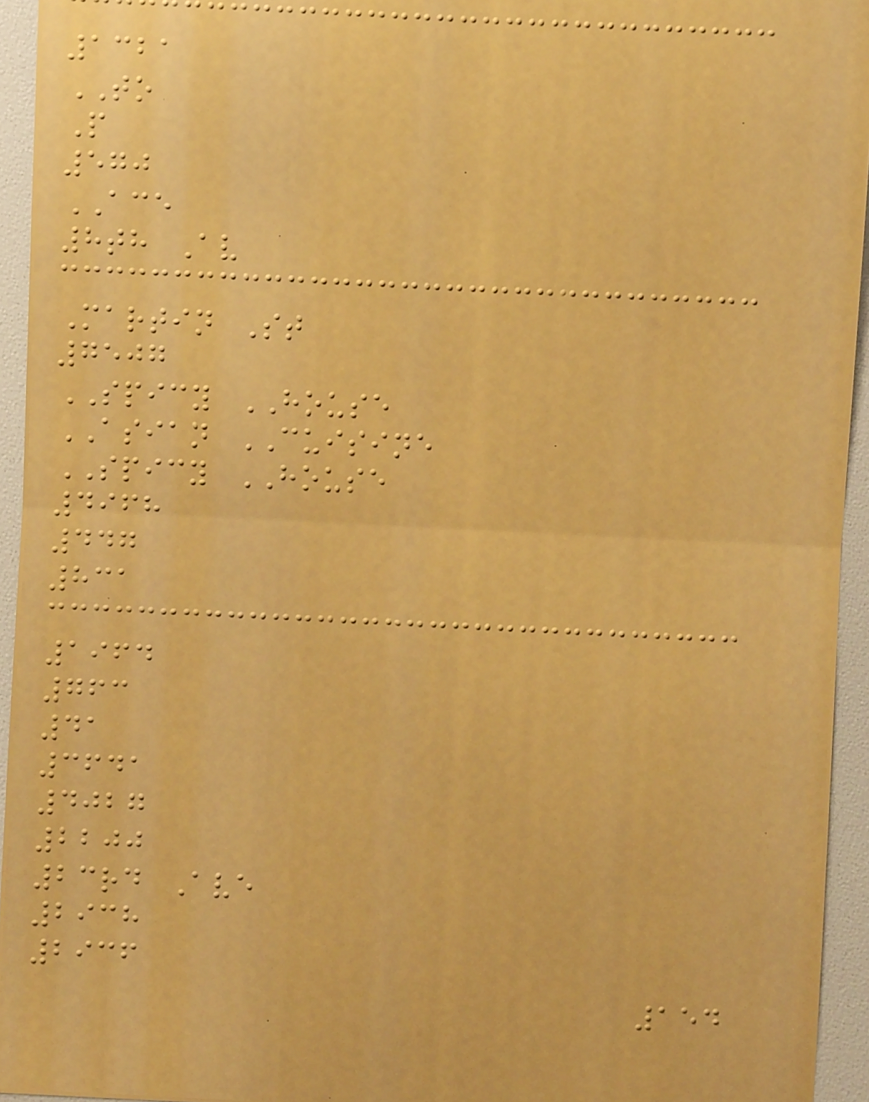1321
TO
P
570
ACE
8th Av
Martin St
7507
SPICY HOUSE
ASIAN CUISINE
SPICY HOUSE
4968
447
831
1964
763
41
3641
4027
2200
23rd Ave
2938
2936
154
